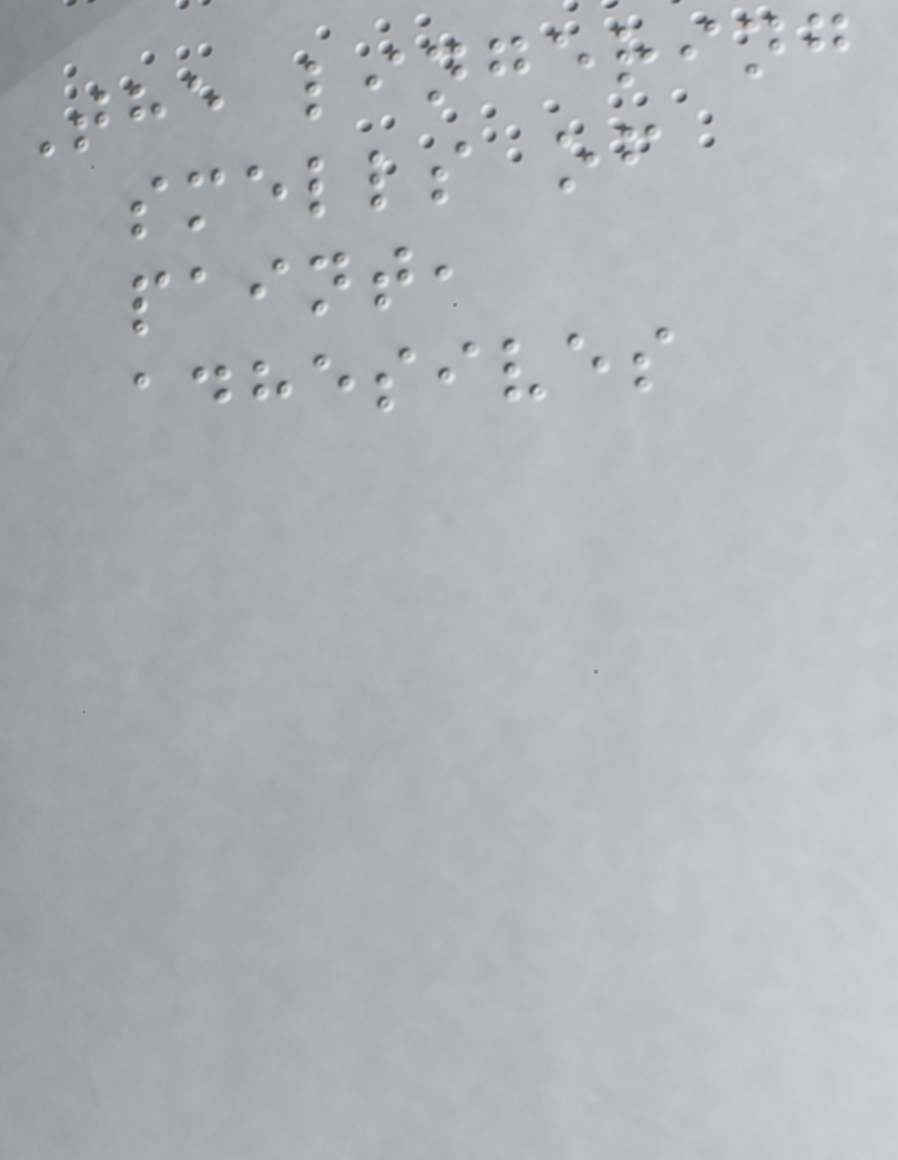The lingering
smells of
paint,
adhesives
